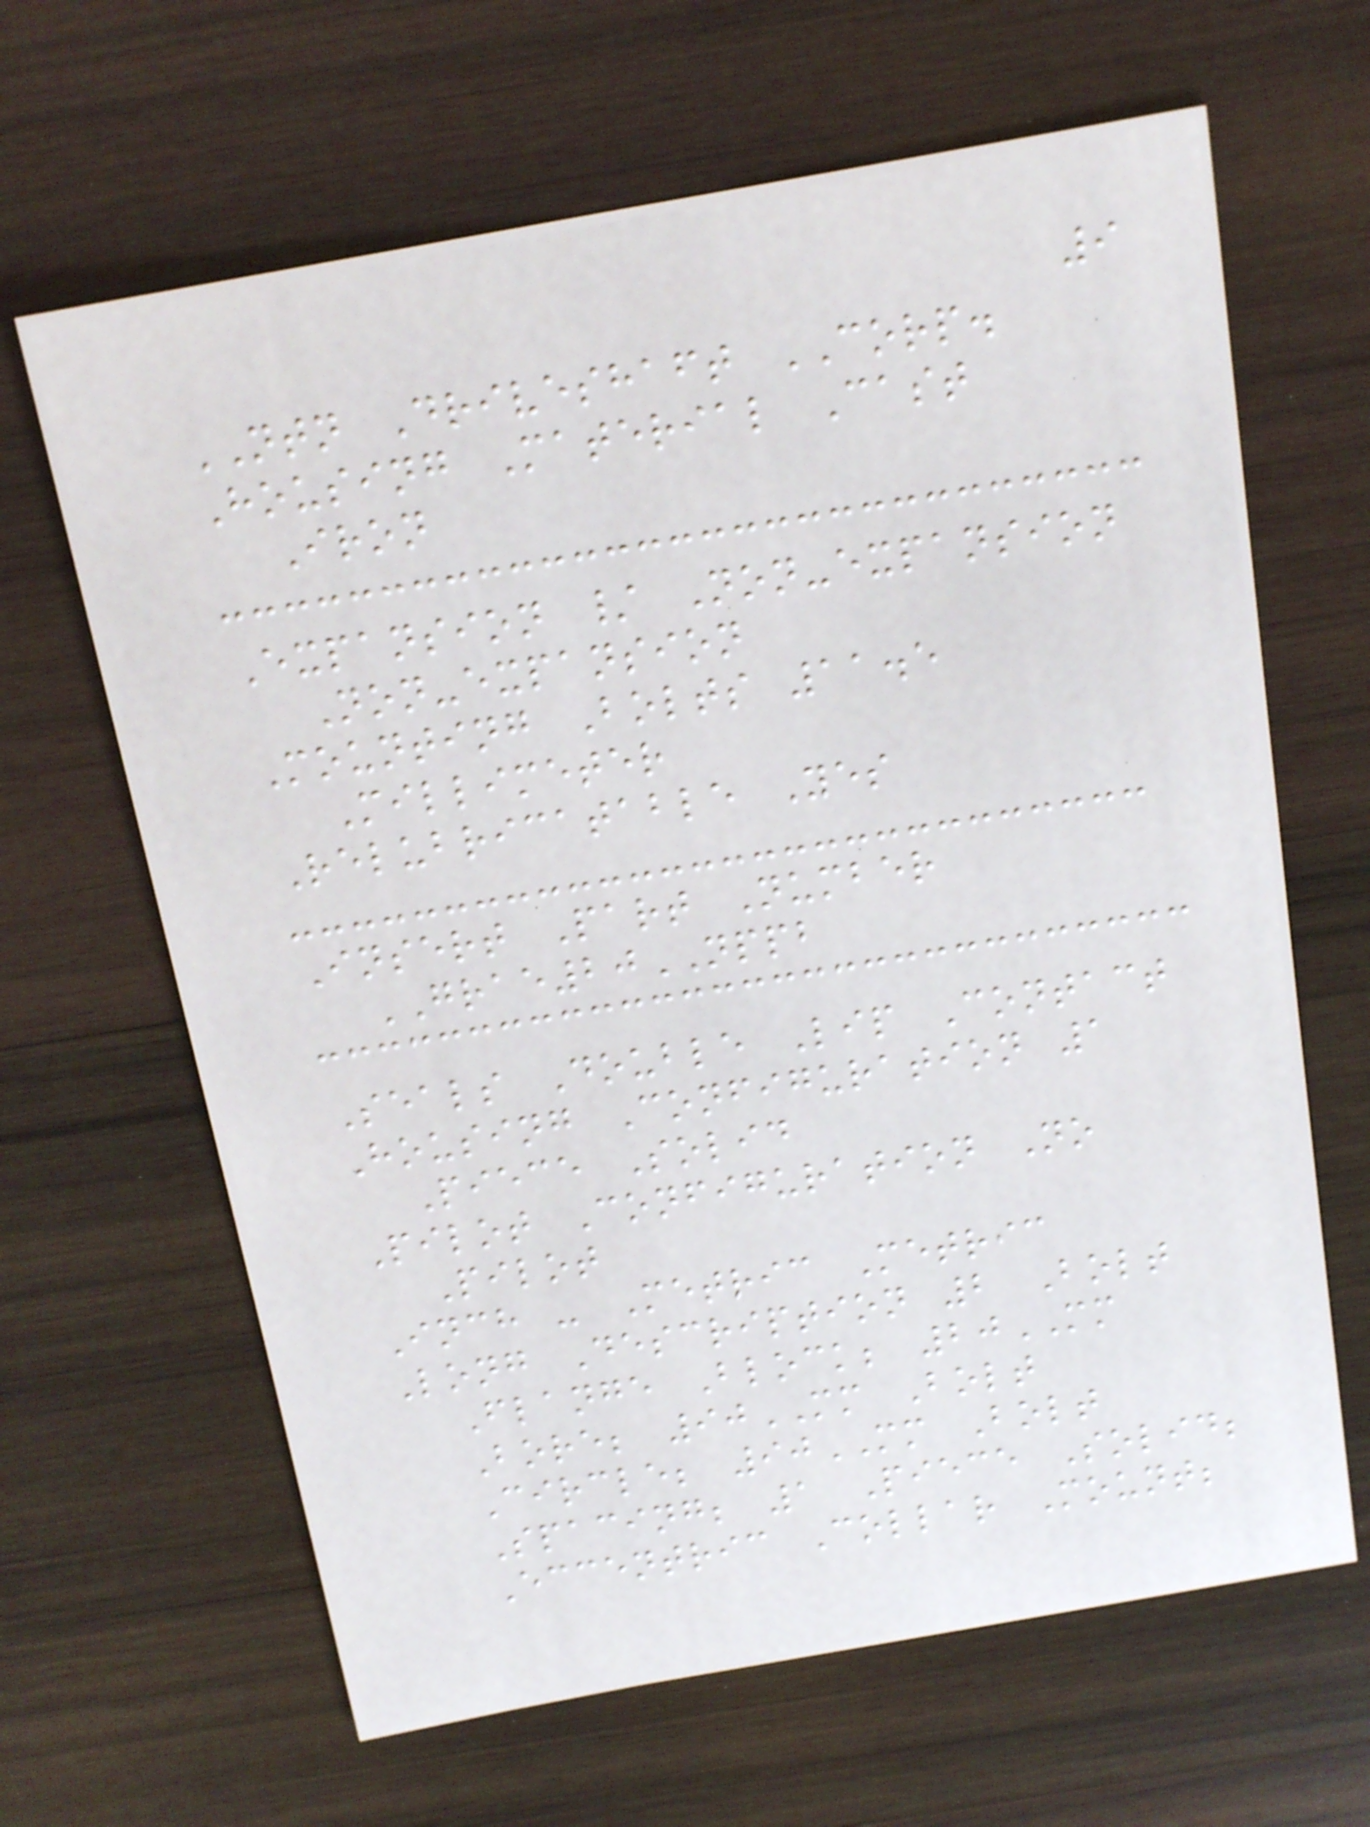9
NTN Driveshaft CORP.
Housing Material Cast
Iron
Expansion / Non-expansion
Non-expansion
Mounting Bolts 11.5
Millimeter
Relubricatable Yes
Insert Part Number
GRAE20NPPB
Seals Double Lip Contact
Housing Configuration 1
Piece Solid
Pilot Configuration No
Pilot
Inch - Metric Metric
Long Description 2 Bolt
Flange Block; 20MM
Bore; 90MM Bolt
Circle; 90MM Bolt
Spacing; 1 Piece Solid;
Eccentric Collar Mount;
